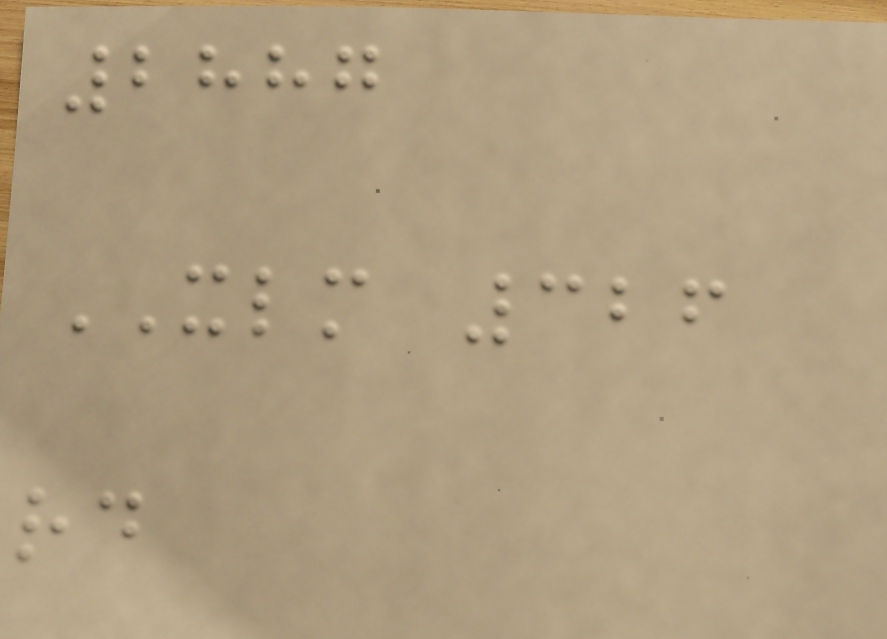2887
XLM 326
rd
